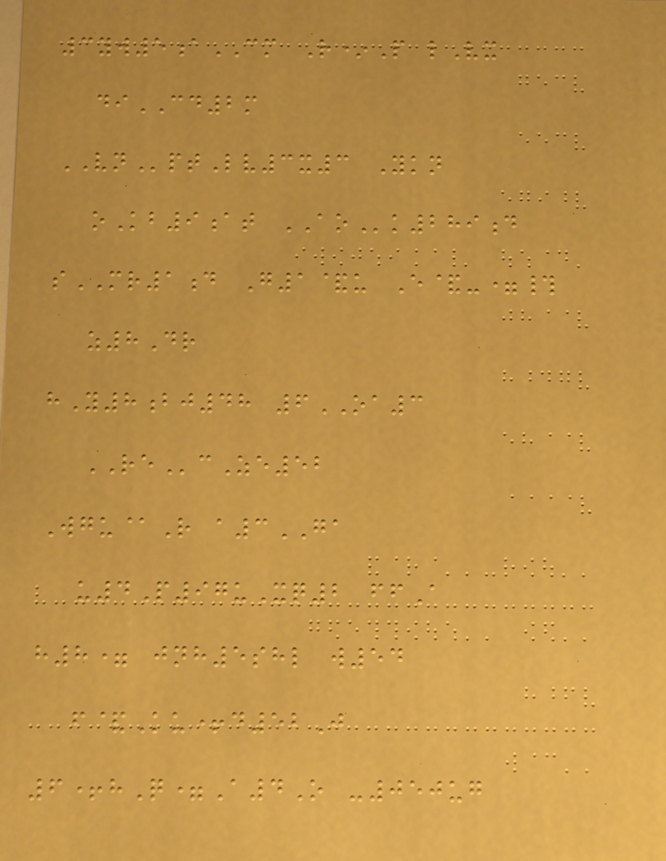3yw5aCM R*P lVx
diCD2m
VNptLv3x3 Ykn
oKb9at AOk289d
sMR1d G1&u E&-=#
z8Dr
hY8bj48 6OA3
REcZe52
Wgu@R a3GA
u4P97uXq2 ffA
h8= jnh5shl w54
f&Ku+d52J
6+hQ=A4O -050ug
